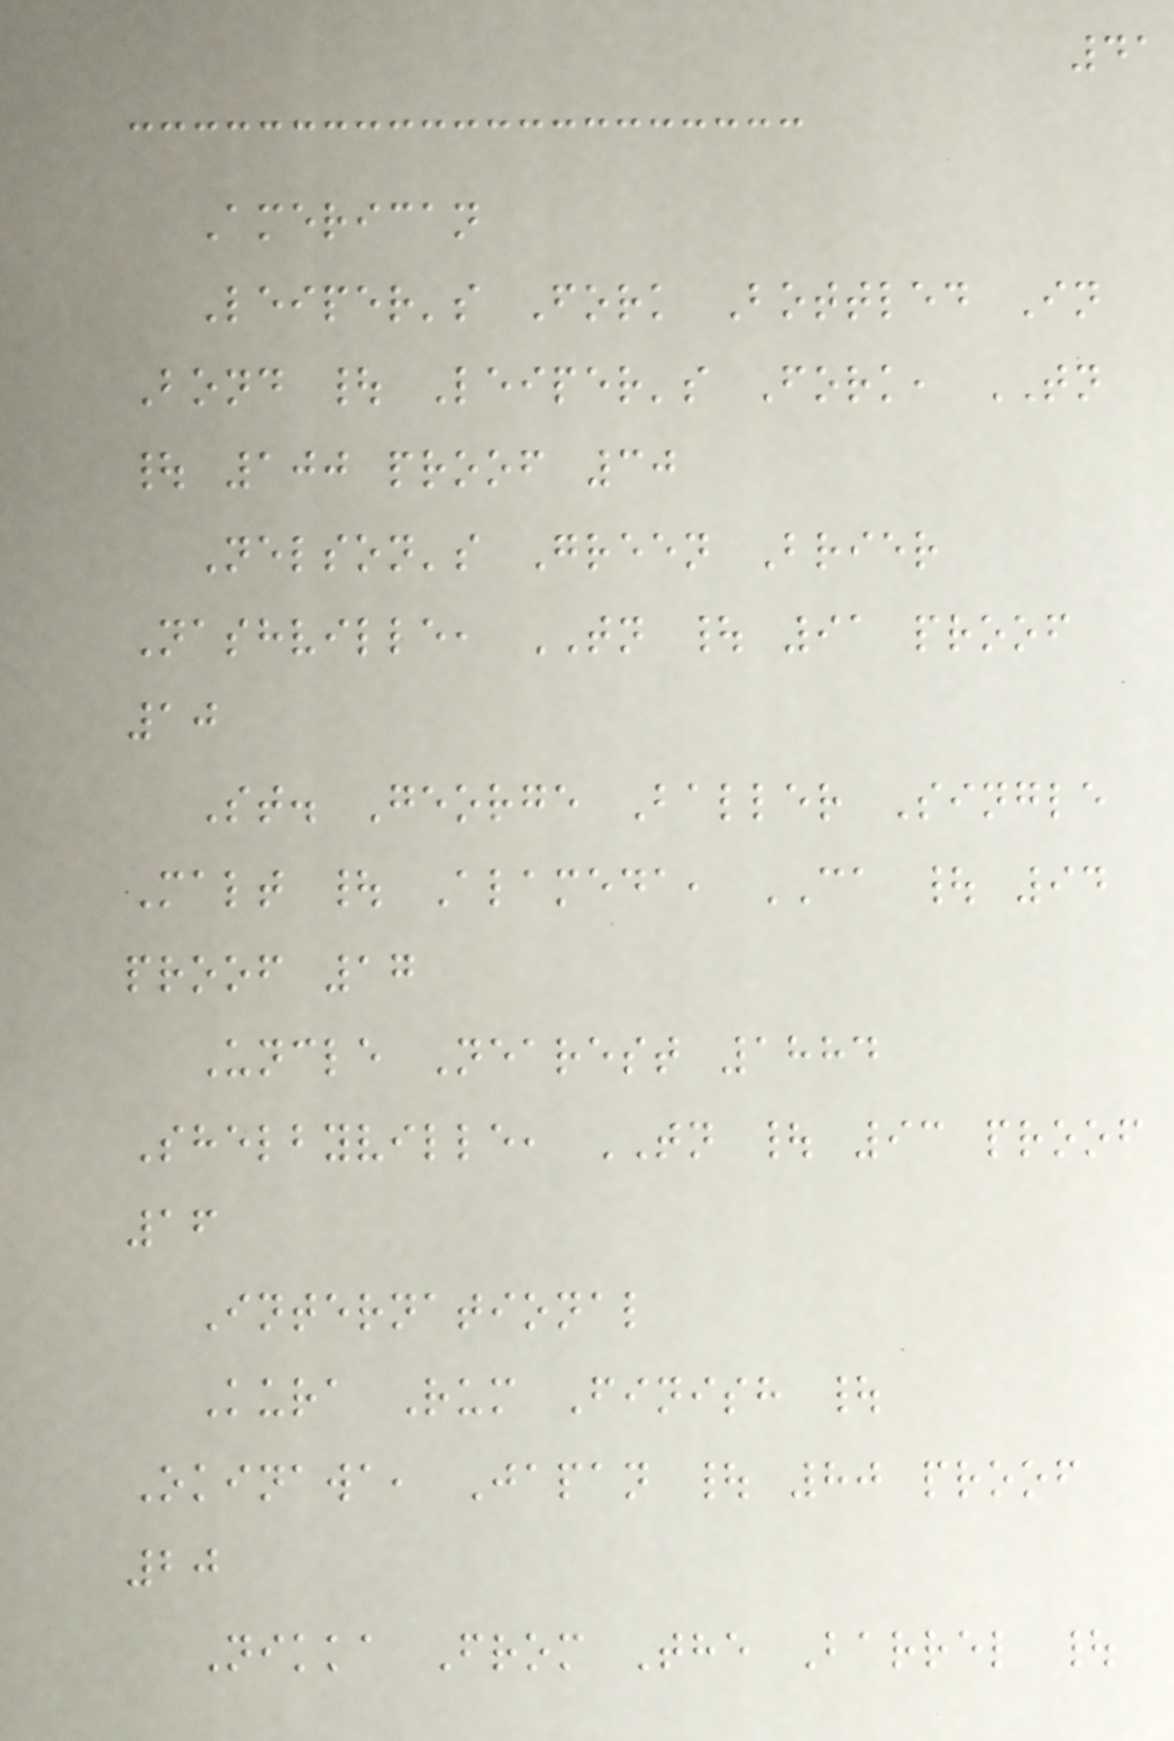41
American
Leiper's Fork Bottled In
Bond | Leiper's Fork, TN
| 100 proof 30
Nelson's Green Brier
Nashville, TN | 91 proof
10
St. George Baller Single
Malt | Alameda, CA | 94
proof 17
Uncle Nearest 1884
Shelbyville, TN | 93 proof
16
International
Kura Rum Finish |
Okinawa, Japan | 80 proof
20
Nikka From The Barrel |
